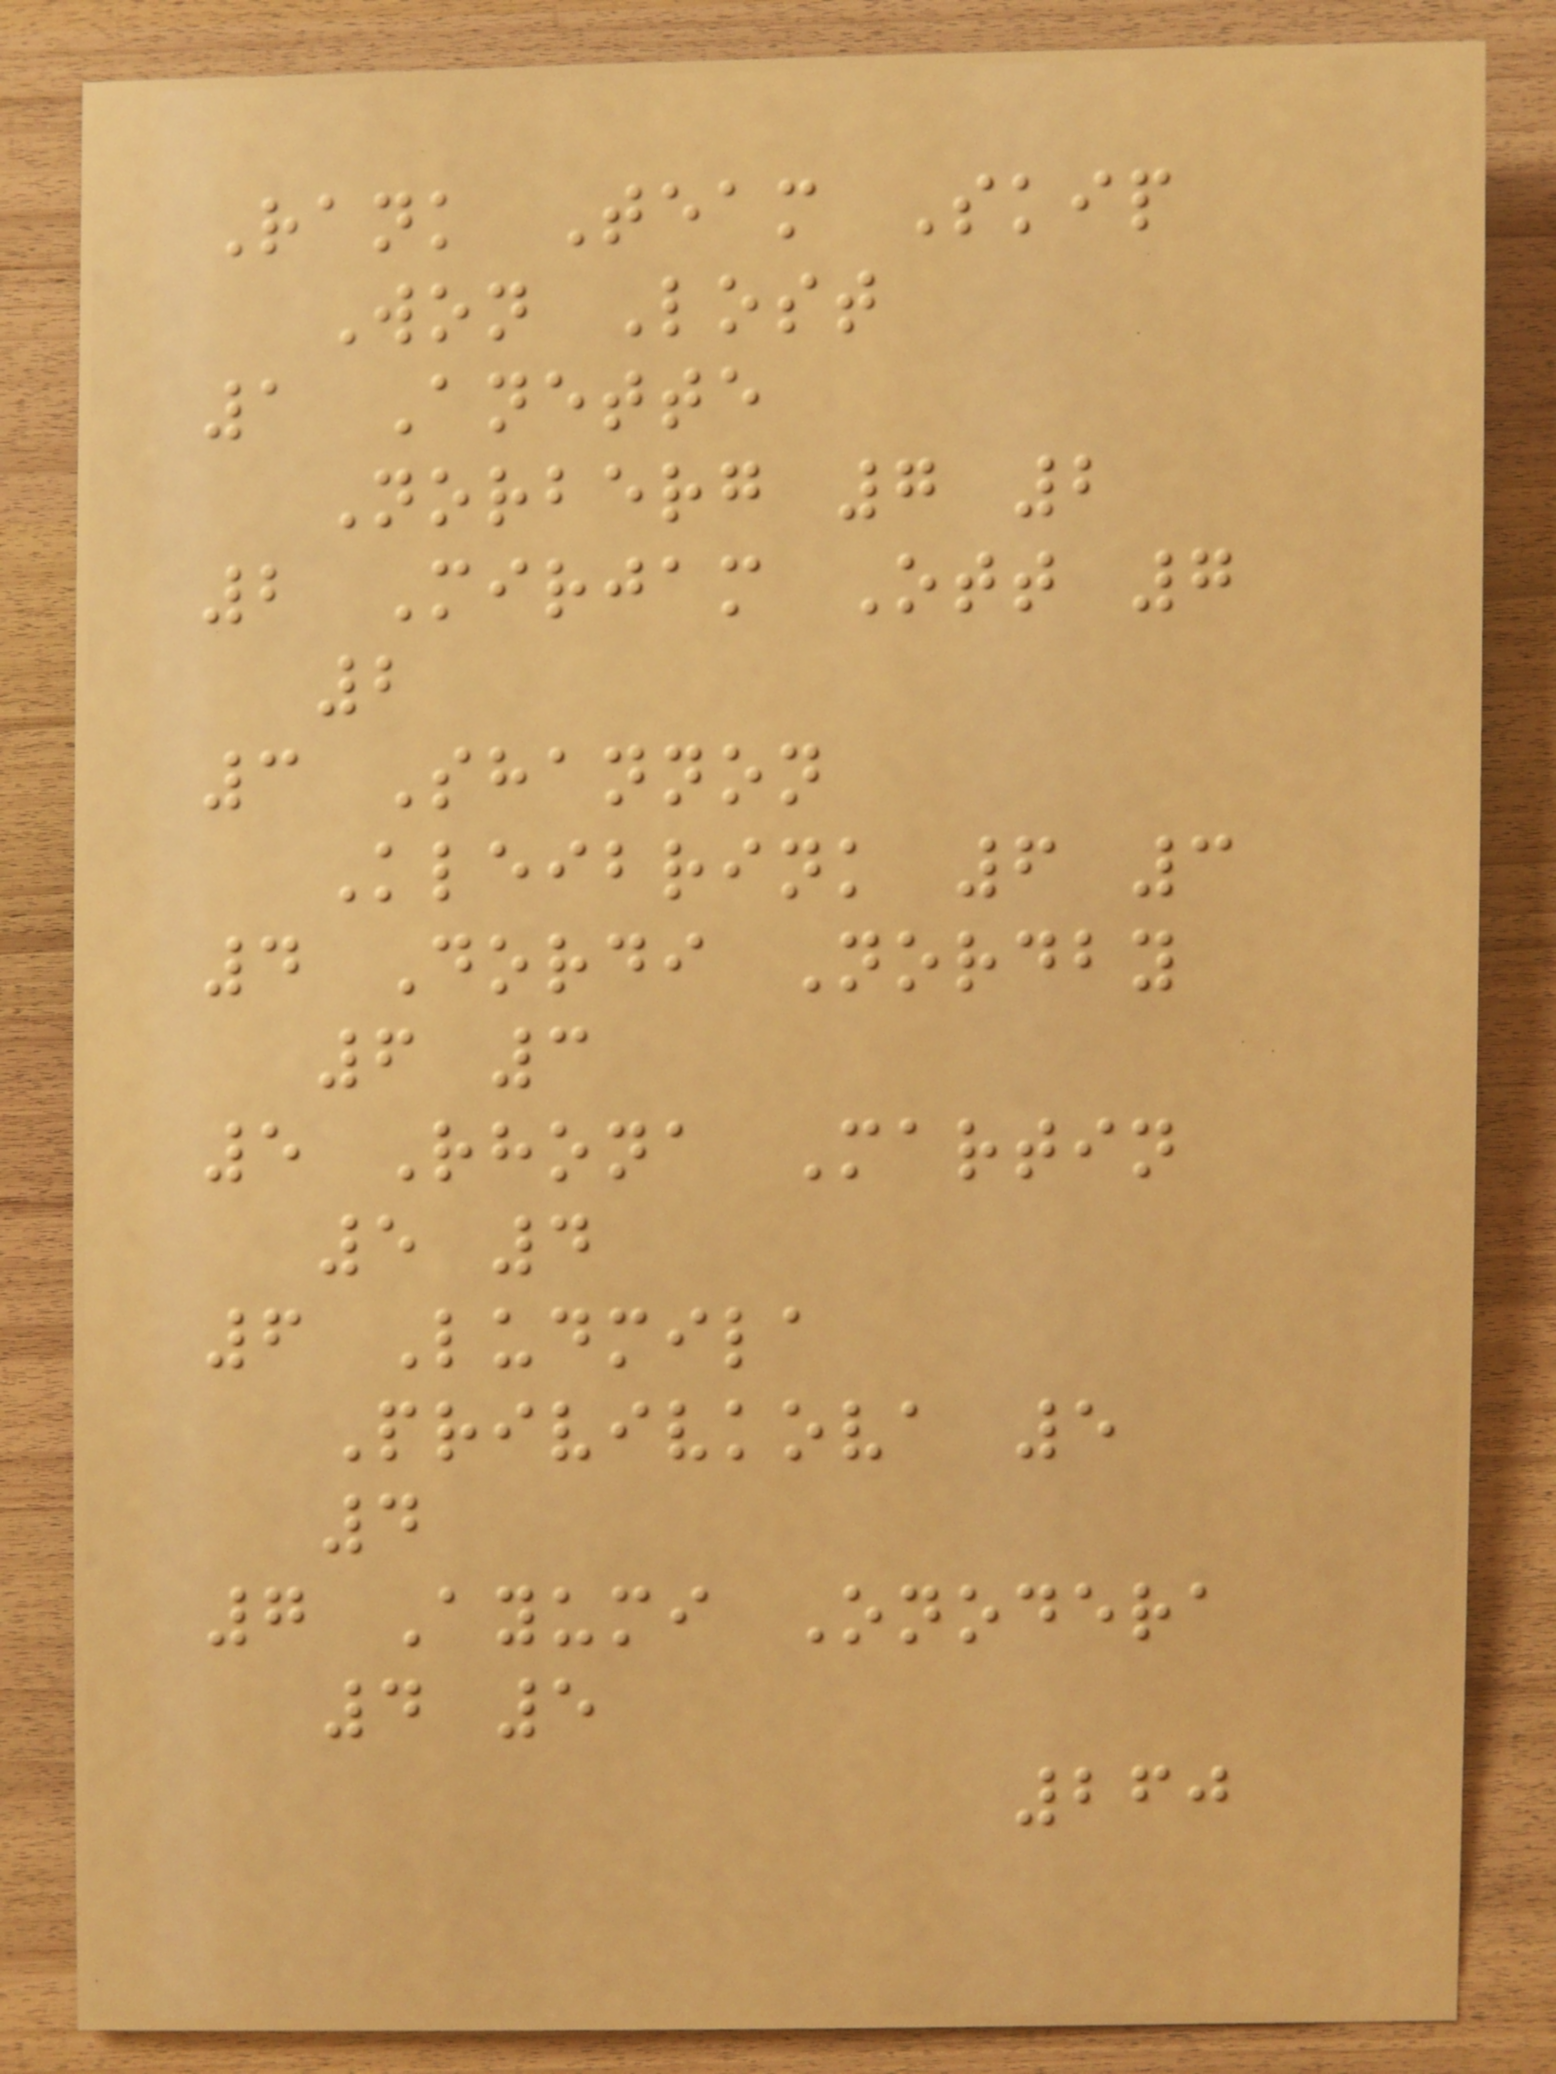Rank Team Skip
Won Lost
1 Anette
Norberg 7 2
2 Mirjam Ott 7
2
3 Shannon
Kleibrink 6 3
4 Dordi Nordby
6 3
5 Rhona Martin
5 4
6 Ludmila
Privivkova 5
4
7 Ayumi Onodera
4 5
260
